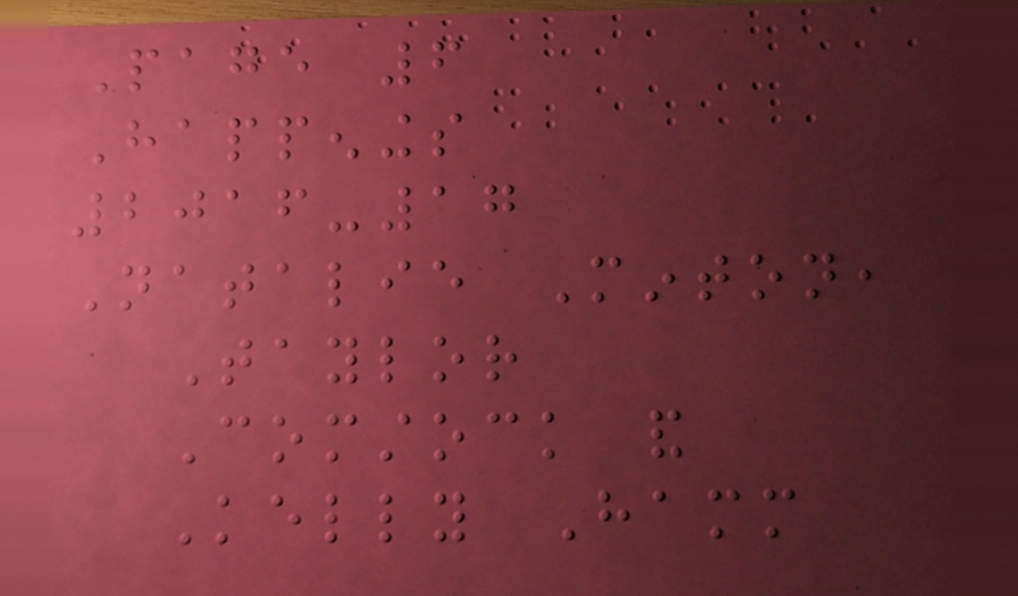Page 6
Happenings
2016-17
Natalie Minton,
Taylor
Comstock and
Kelly Hamm
